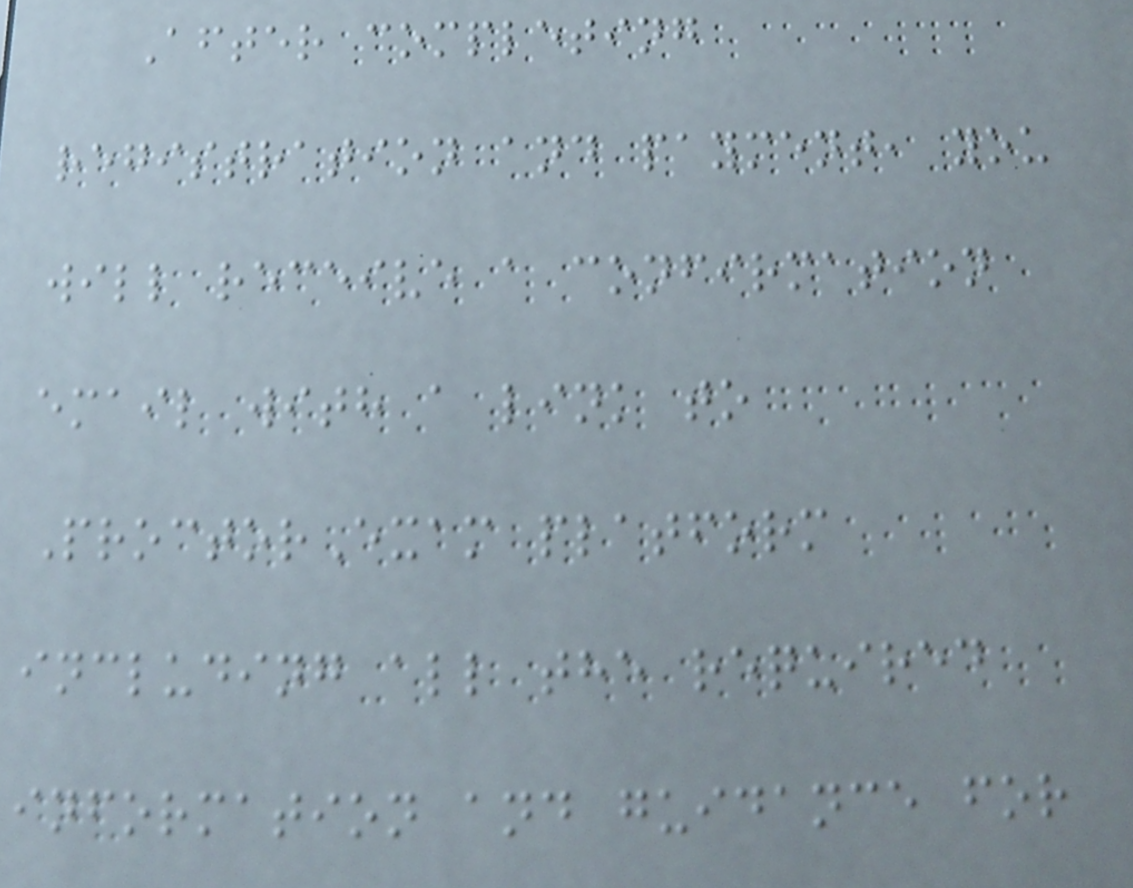After completing
registration and payment, you
will receive a confirmation
email with a link to
ProctorExam platform
including all the required
information and guidance for
